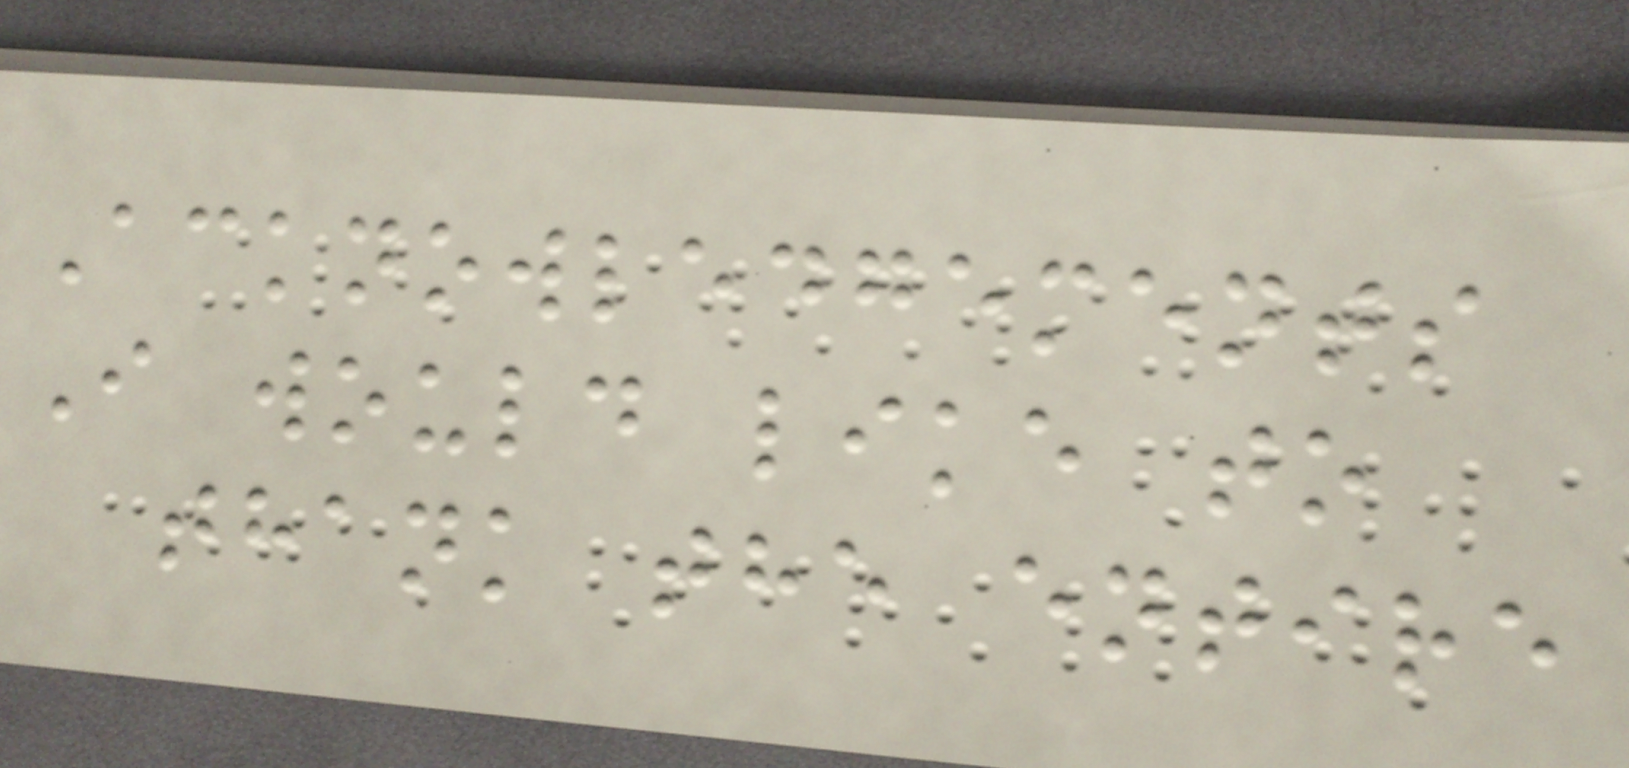Acknowledgements
I would like to
thank the entire
